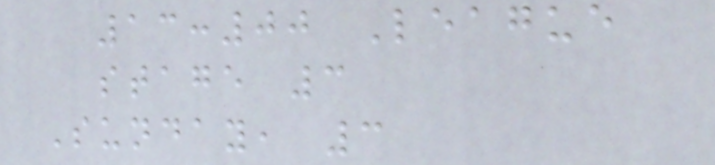13:00 League
stage 3
Sunday, 3
